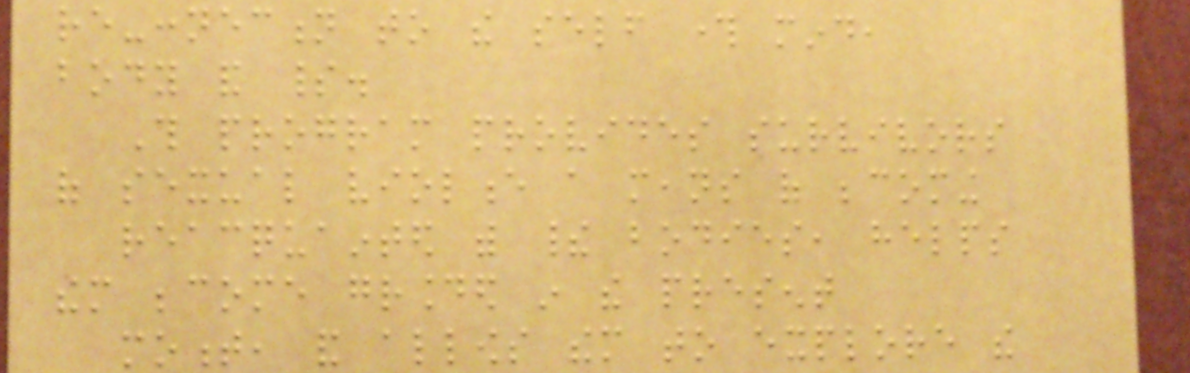re-connection to the self through mind,
body and spirit.
This program provides survivors
of sexual violence a means of becoming
reacquainted with their bodies, helps
them become grounded in the present
moment, and allows them to explore the
